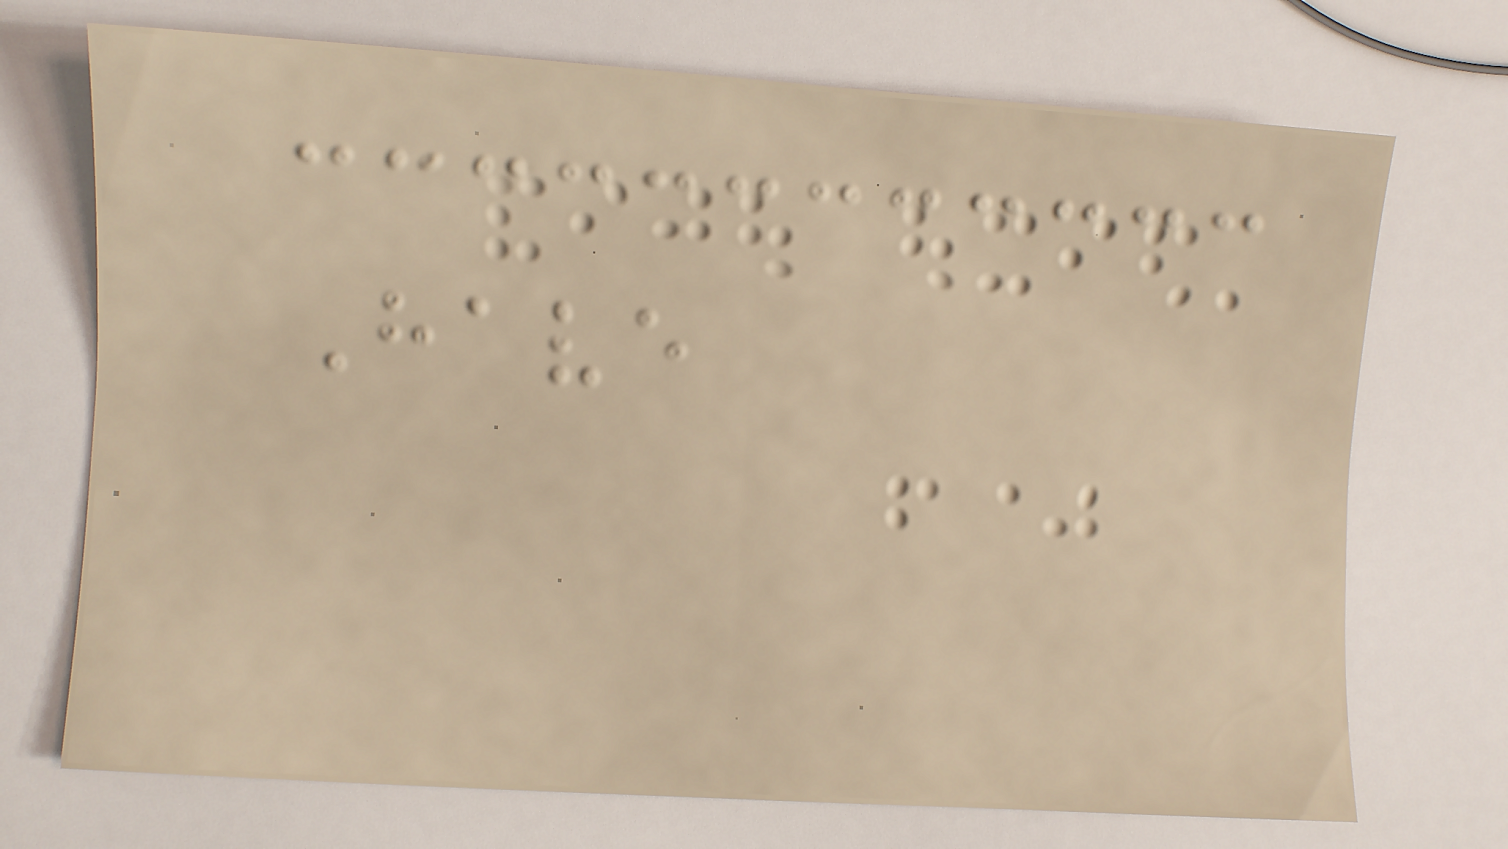Have
